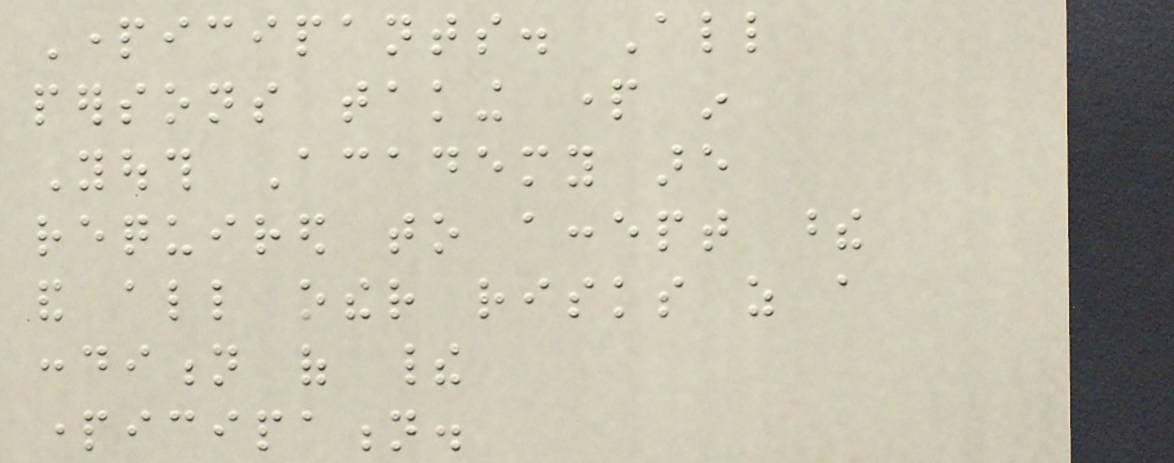Participants. All
persons taking part in
Youth Academy are
required to accept these
and all other risks as a
condition of their
participation.
